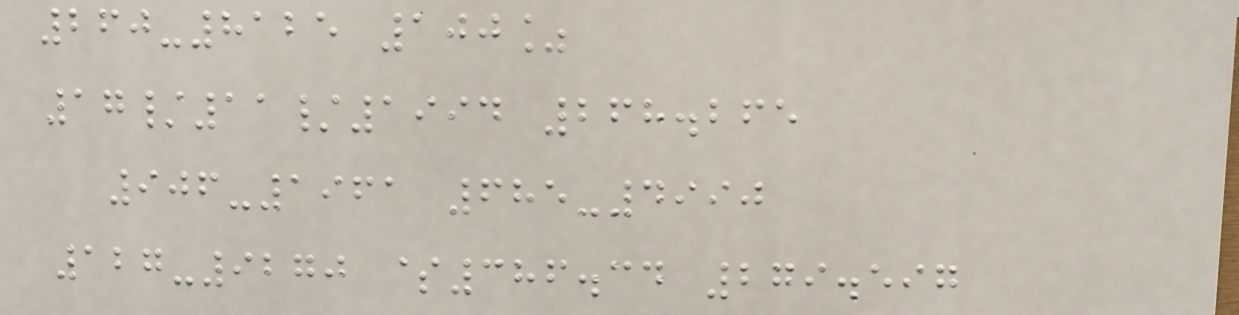260-8125 100%
17/11/1994 268.265
906-1961 685-4990
127-9270 $386.34 279.597
